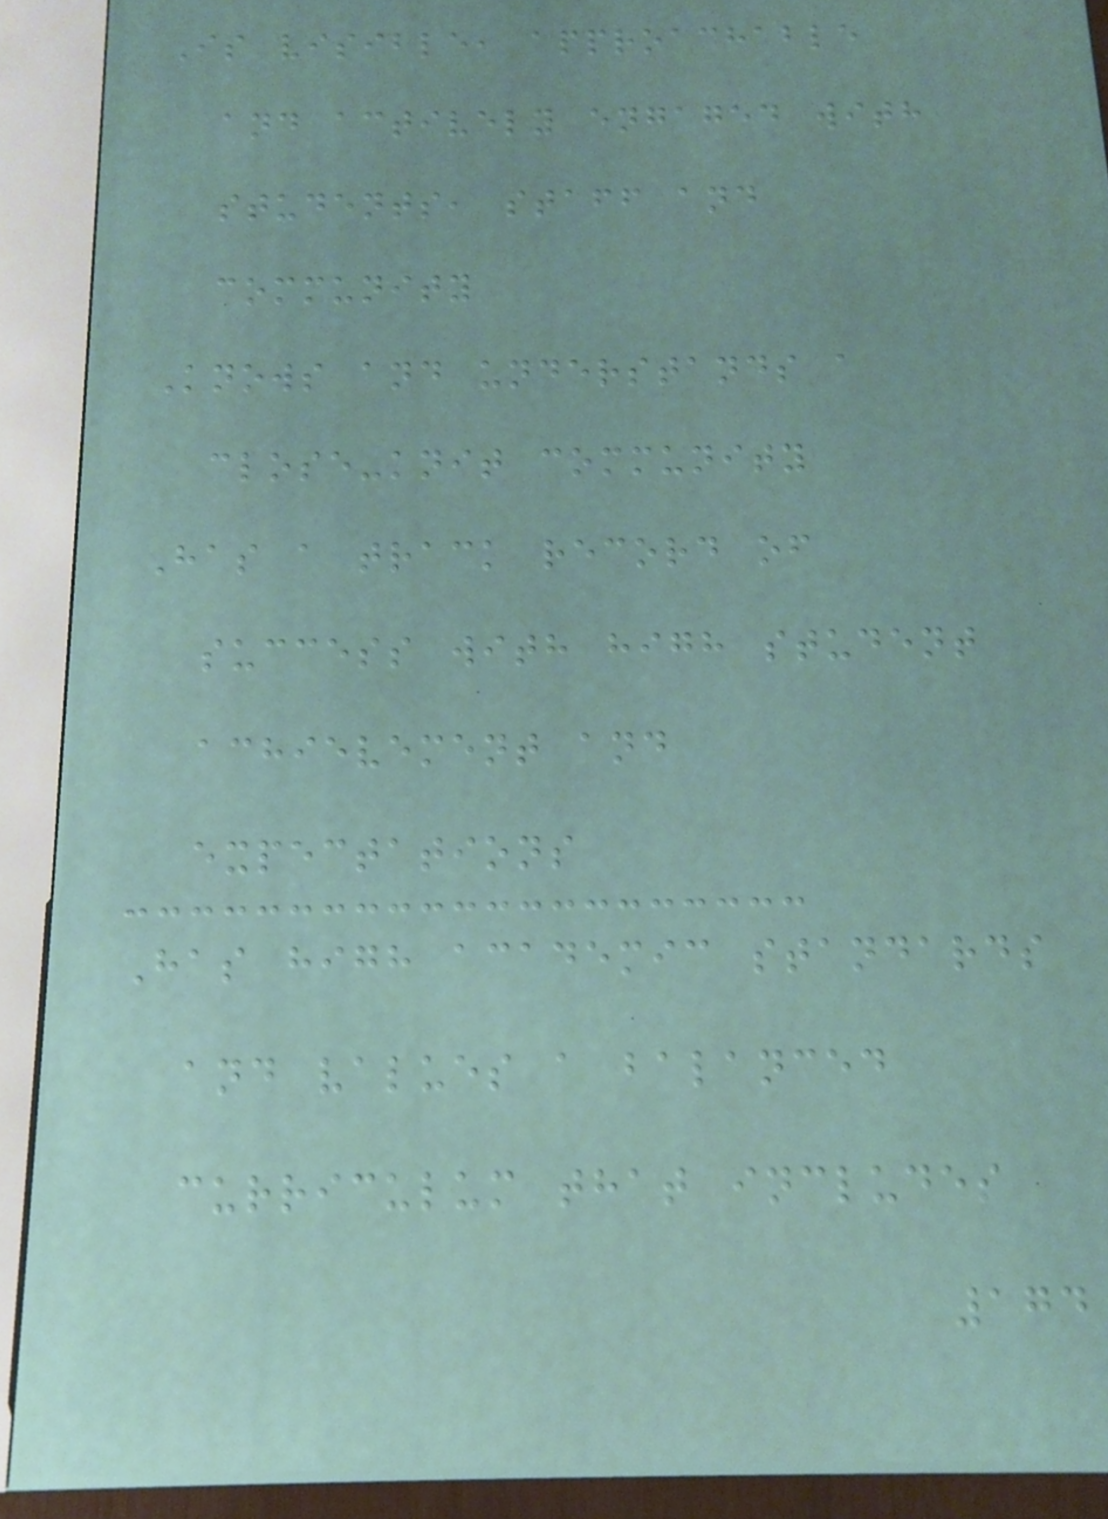Is visible, approachable
and actively engaged with
students, staff and
community
Knows and understands a
close-knit community
Has a track record of
success with high student
achievement and
expectations
Has high academic standards
and values a balanced
curriculum that includes
174
